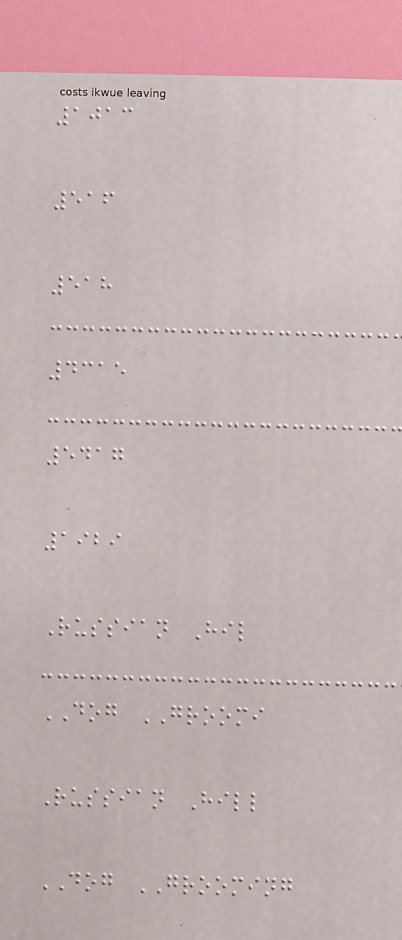1013
516
518
4315
5417
1929
Russian Hil
DOG GROOMI
Russian Hill
DOG GROOMING
